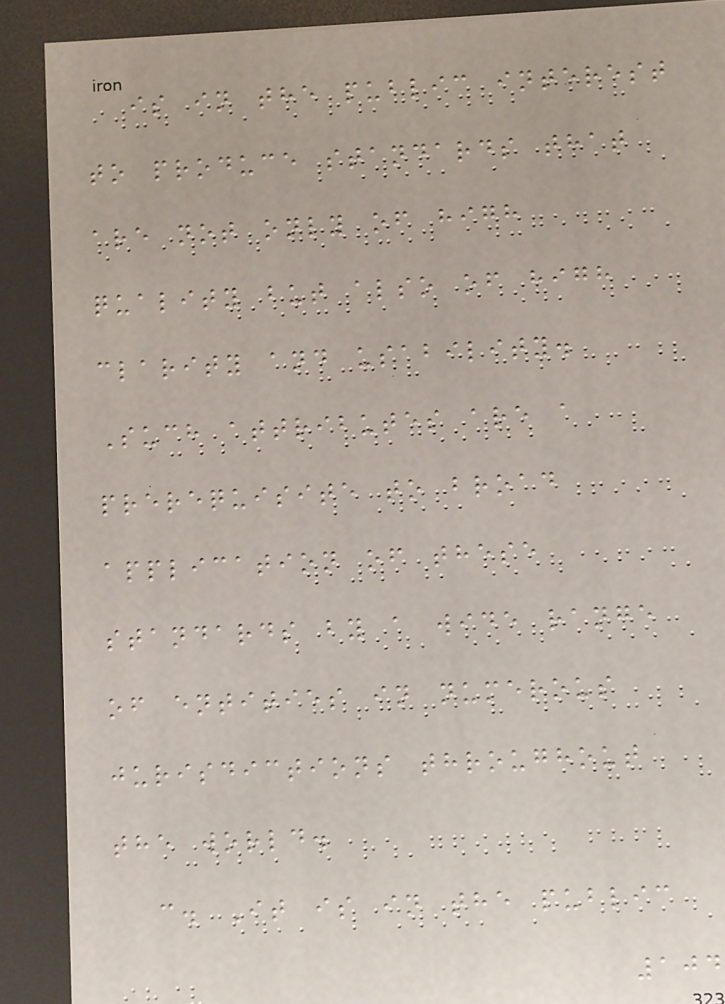is in the public interest
to produce standards that
are not only of high
quality but also of high
clarity and usability.
Such attributes are a
prerequisite to broad
application of these
standards by a wide range
of entities in numerous
jurisdictions throughout
the world.
c. It is in the public
104
